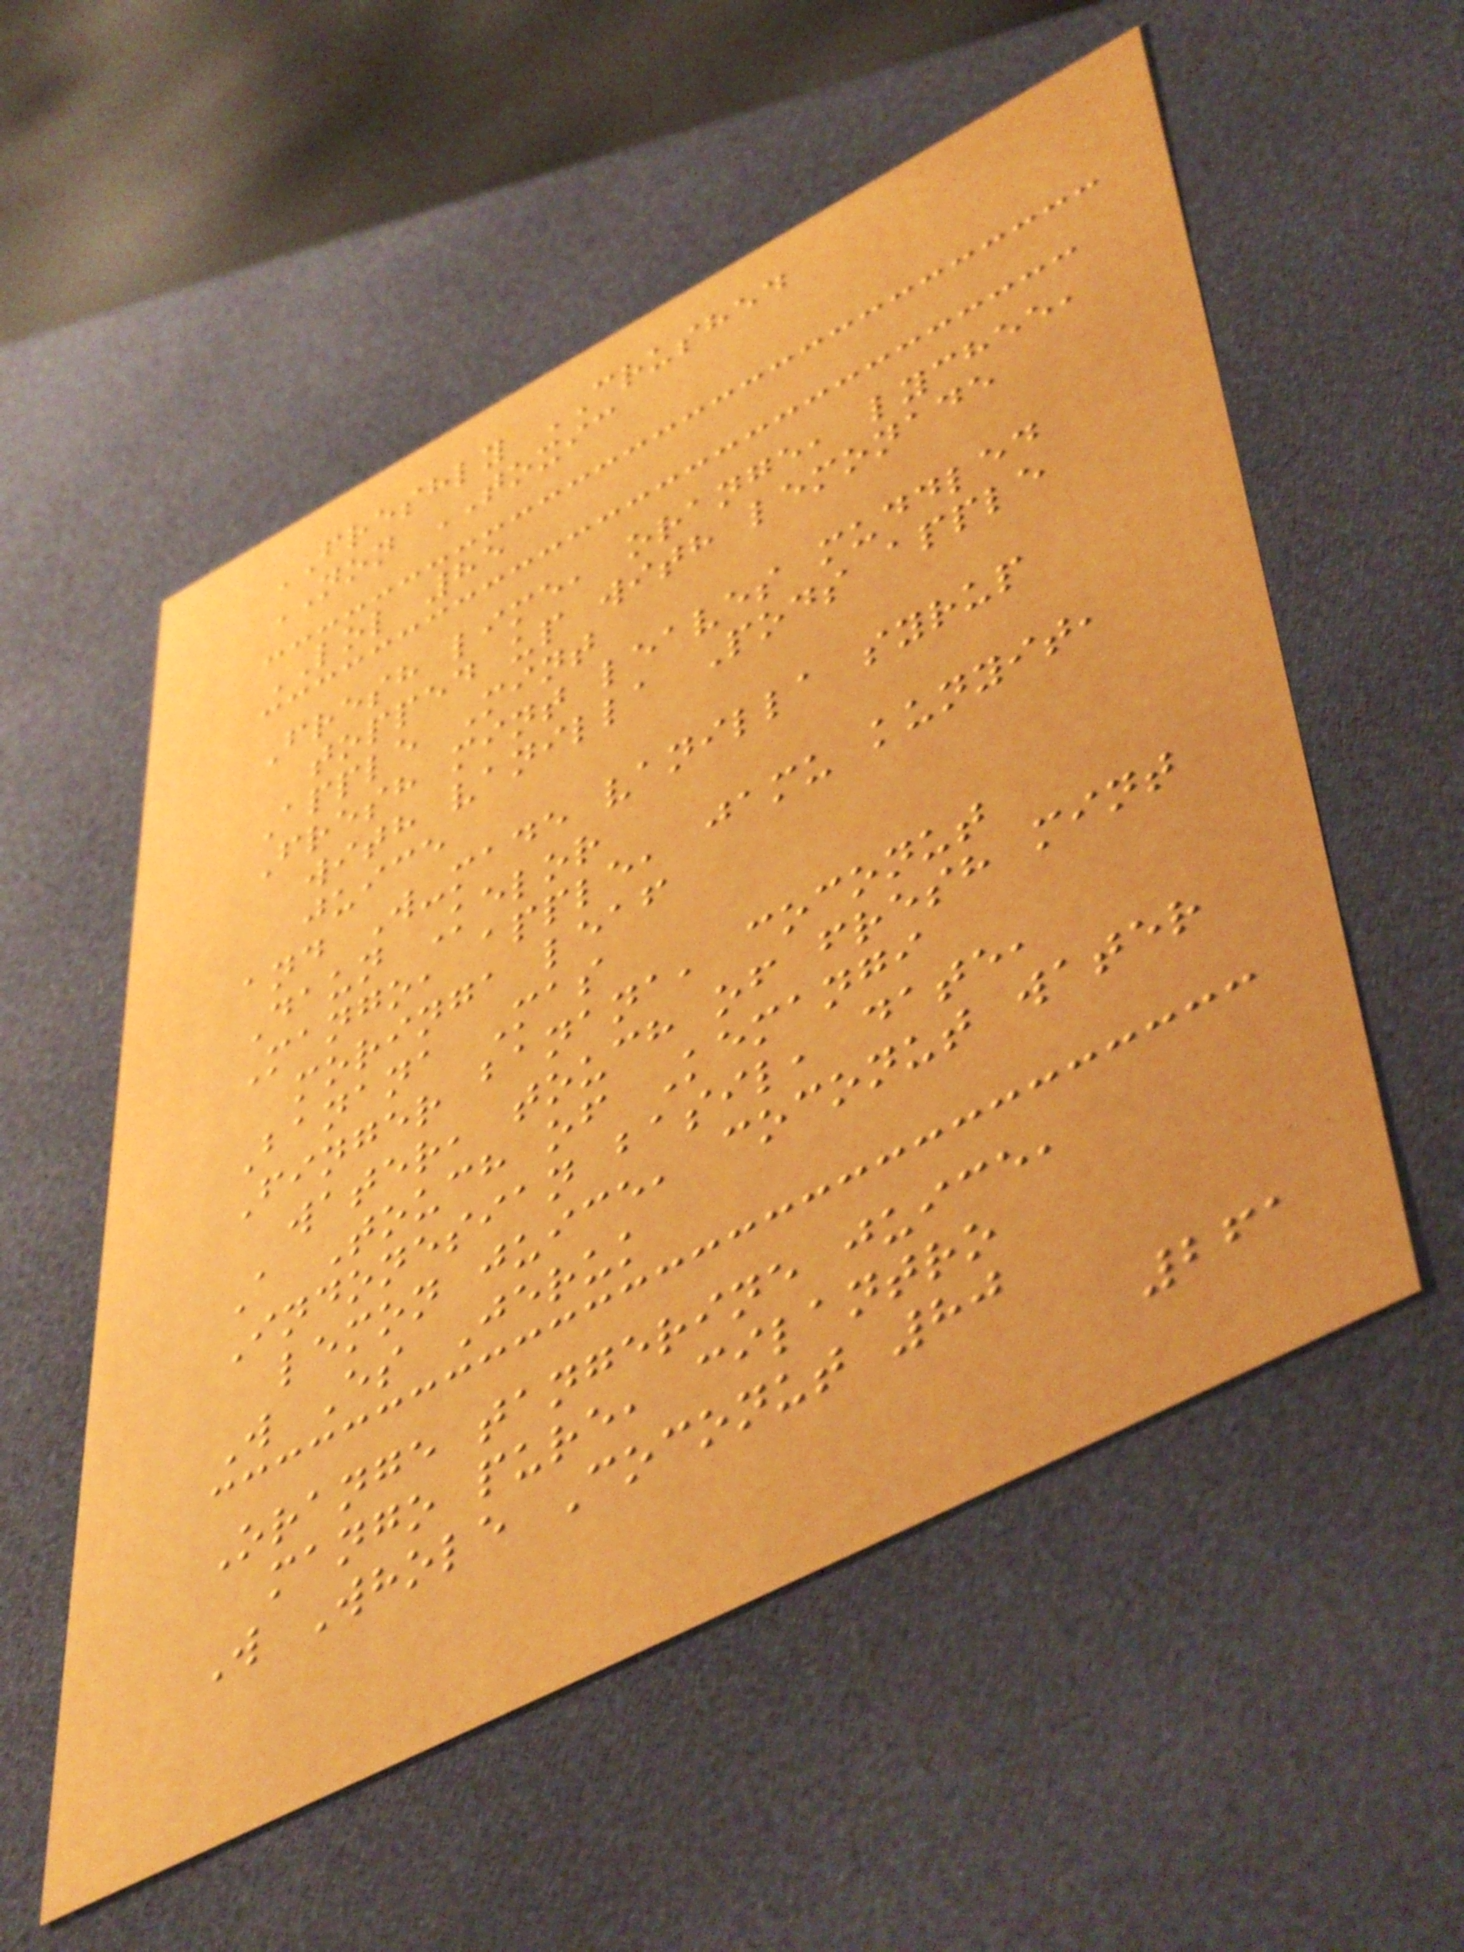FRESHLY CRUSHED
NON TOXIC
LOL 85
Fresh lime, orange, lychee,
topped up with lemonade
Apple Mint
Fresh mint leaves muddled
with vanilla Pods apple
juice
and W-made vanilla syrup
Daun Kelor
Mango, apple, jamu kunyit,
moringa leaf
Banana Mas
Finger banana, coconut
water, touch of fresh mint
A Touch of Kemangi
Indonesian basil, date,
lemon juice, coconut water
W Es Jeruk
Orange tangerine juice,
mango pure, cilantro
W Whole Coconut 80
261
